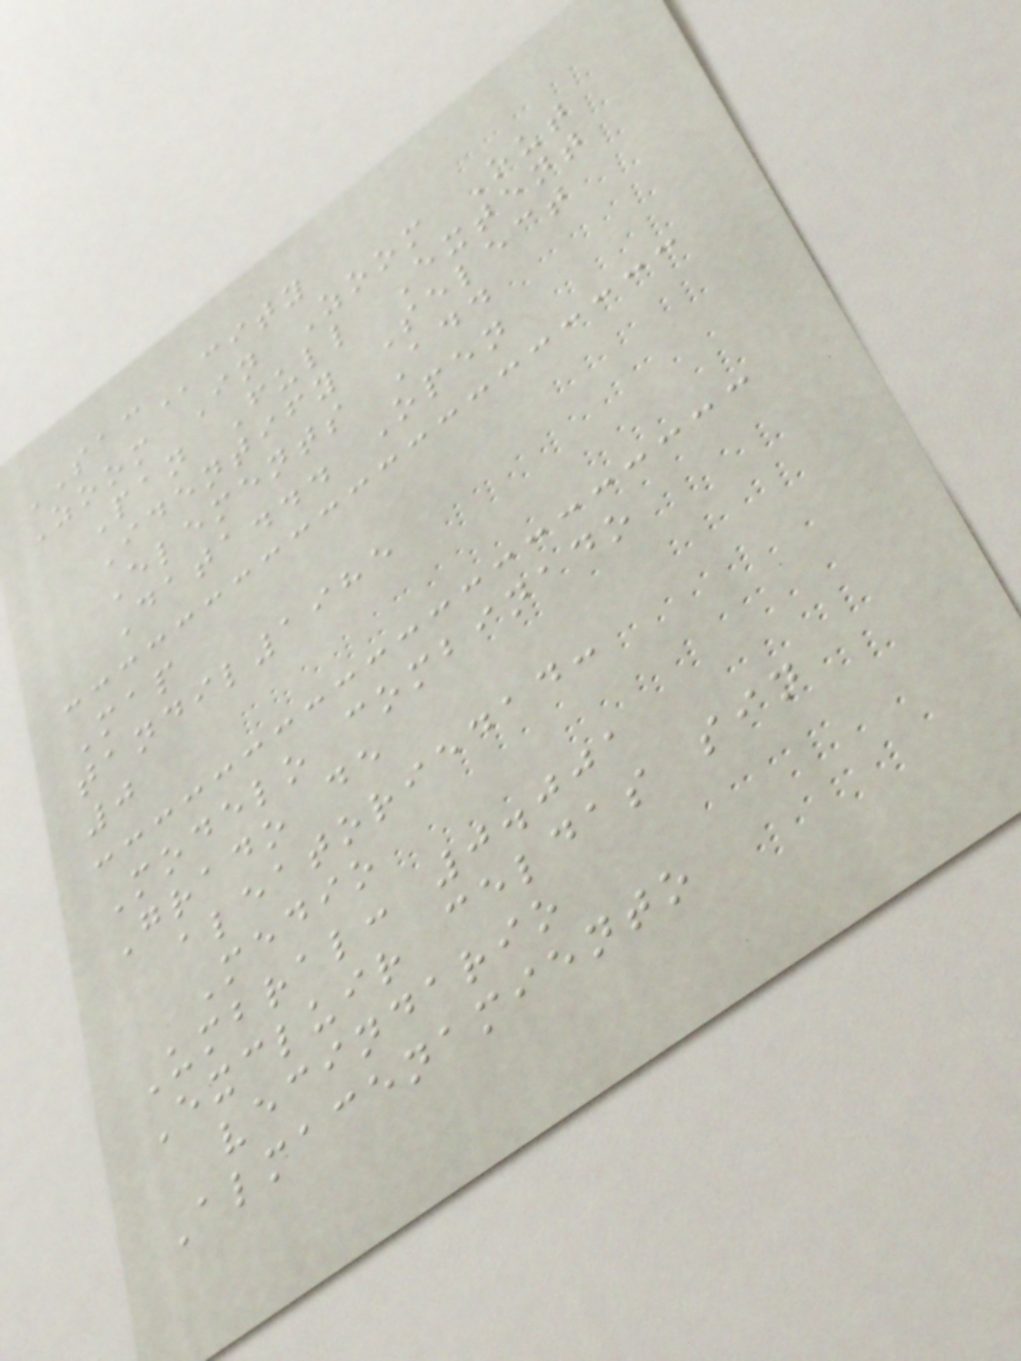SACcity
Zoom In Zoom Out
Pan Full Extent
Identify Select
Elements Add
Data... Open
Map
tandil1985
0
Modelo combinado
Grado de
aleatoriedad:
Medio
Umbral: 0.001
Excluir celdas sin
vecindario
Almacenamiento
